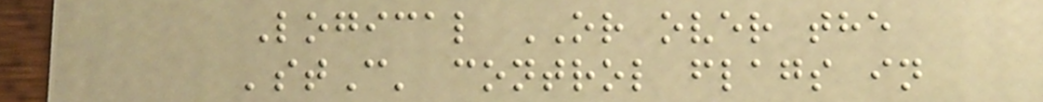Logical OR over the
'stC' control flags in
